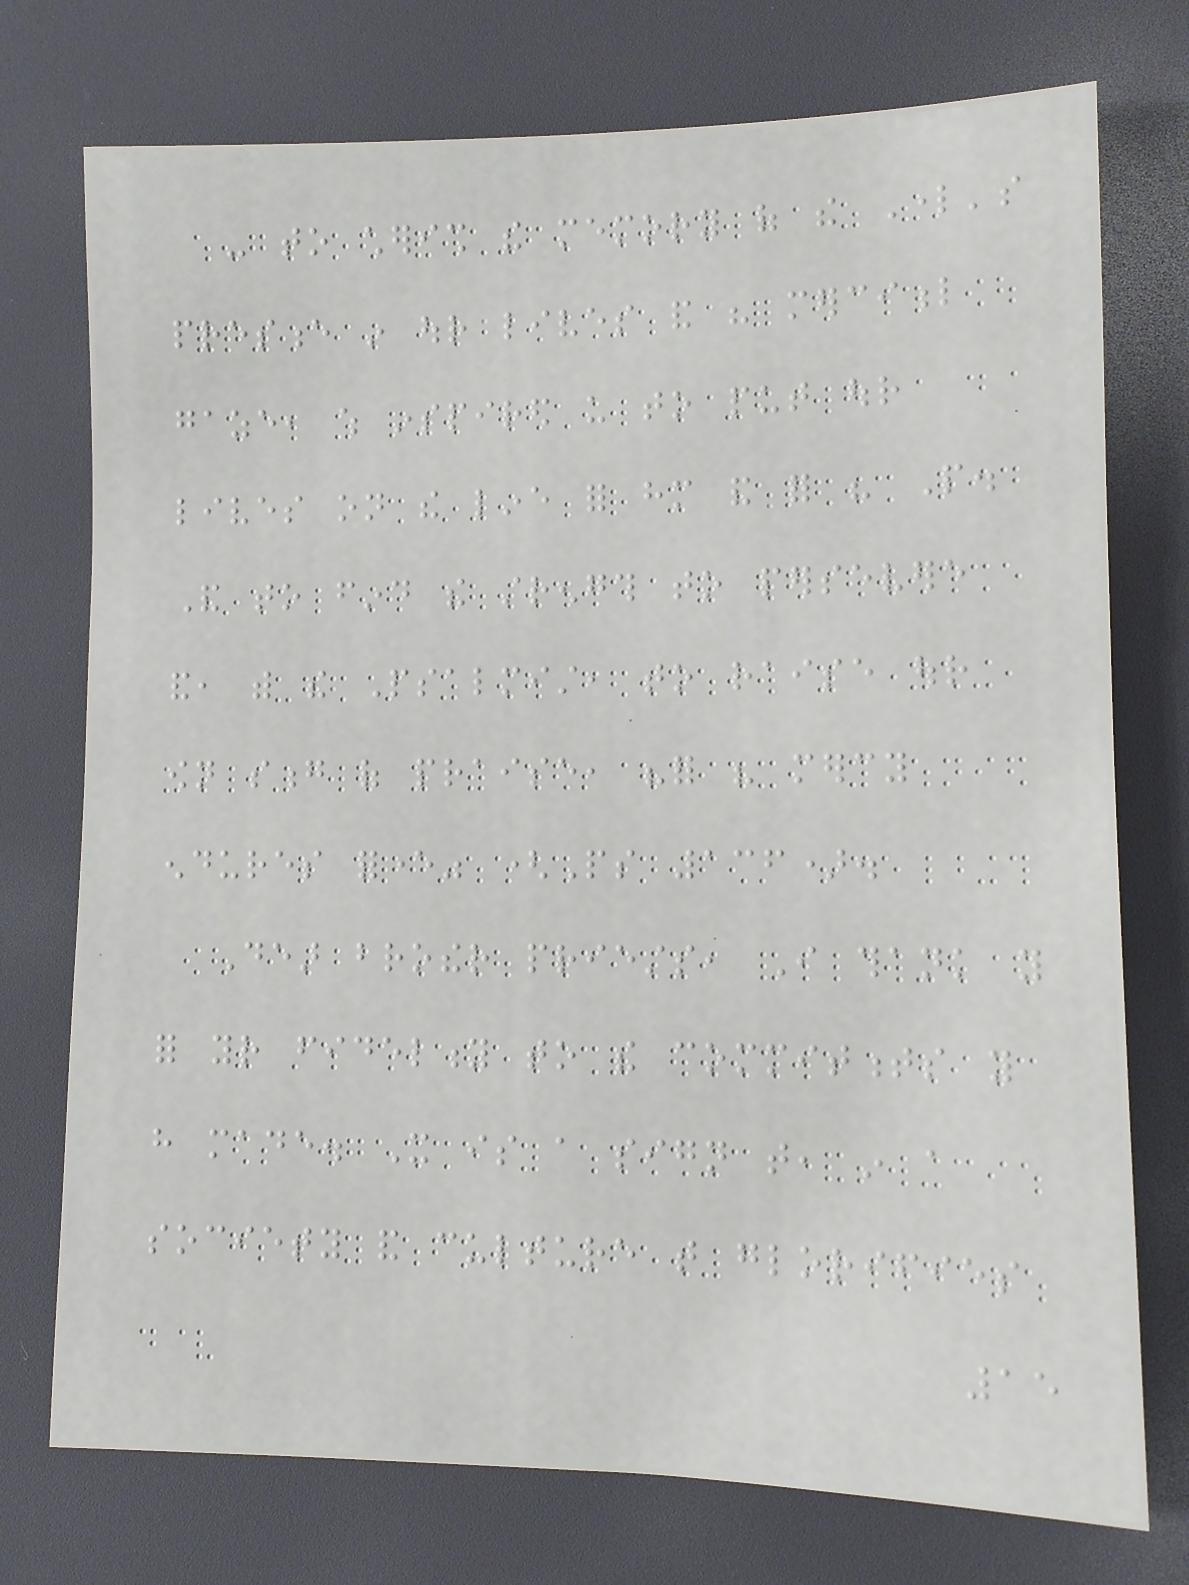- to cherish the memory of the Lord's
presence in our lives and his merciful
gaze, which inspired us to put our
lives on the line for him and for his People.
And to find the strength to persevere
and, with the Psalmist, to raise our
own song of praise, "for his mercy
endures forever" (Ps 136).
Dear brother priests, I thank you
for your fidelity to the commitments you
have made. It is a sign that, in a
society and culture that glorifies
15
